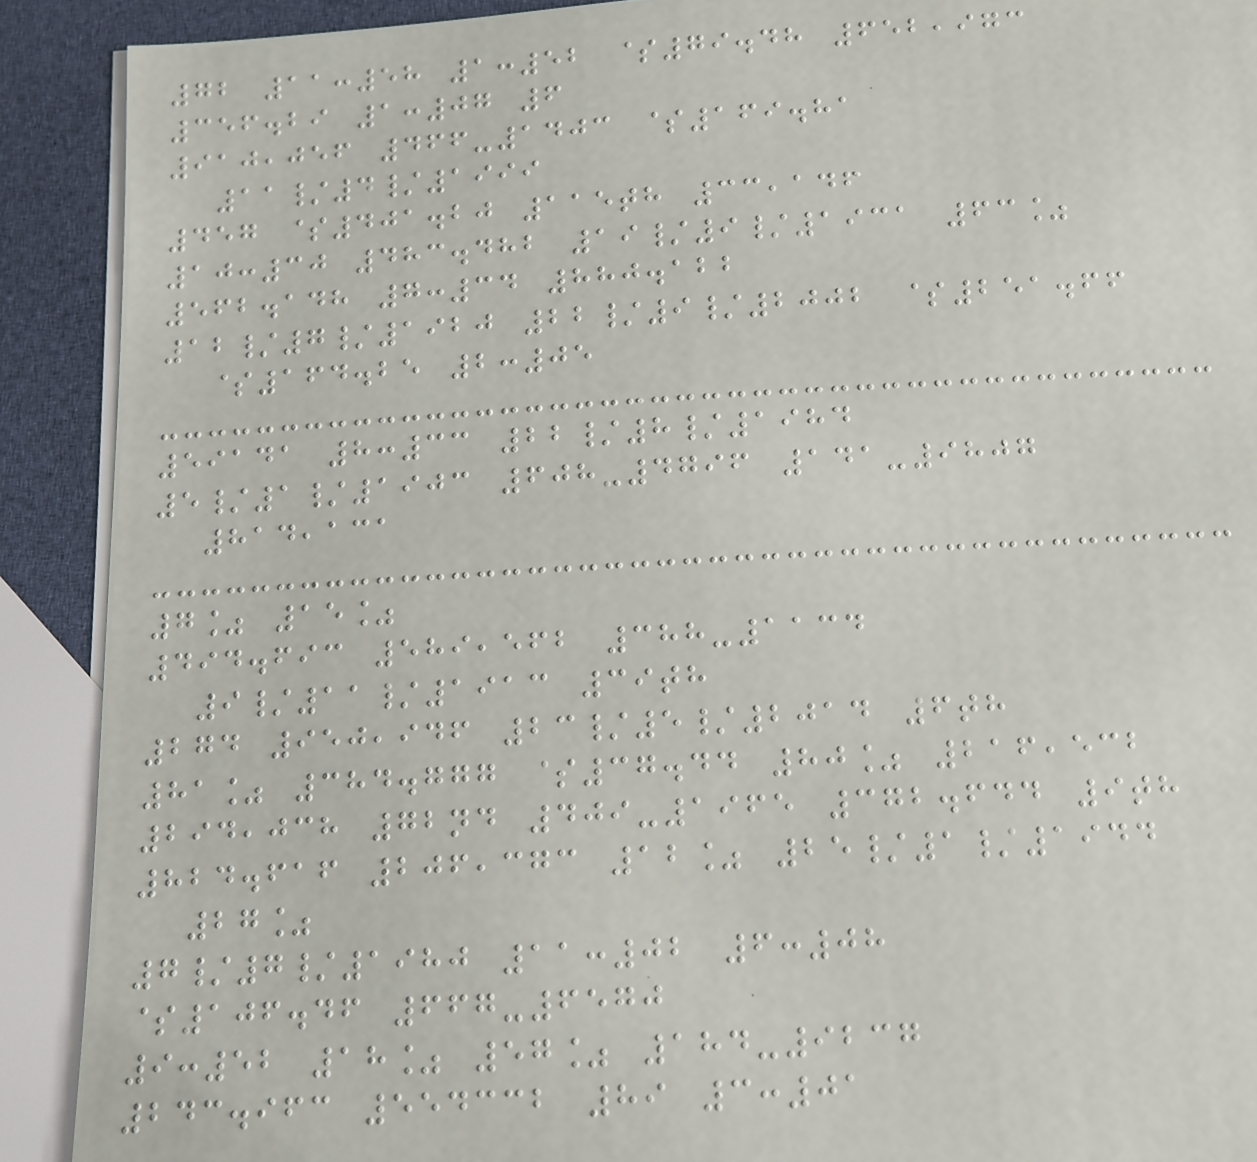72 11:58 1:52 $79.48 652,973
356.29 1:07 6
910,056 466-1403 $169.81
11/4/1999
457 $401.20 115th 33,146
10:30 483.482 19/9/1931 63%
562.148 7:34 880.122
12/7/1920 22/9/2002 $251.66
$164.25 2:05
59141 8:33 22/8/1984
5/1/1903 608-4796 141-9807
814,131
7% 15%
494.693 589,562 388-1134
9/11/1913 39th
274 950,946 23/5/2014 6th
81% 384.777 $37.44 80% 216,532
294,038 72nd 409-1965 372.644 9th
824.616 206,373 12% 25/1/1944
27%
7/7/1980 11:02 6:08
$106.46 667-6570
9:52 18% 57% 184-9237
243.963 554332 89 3:01
